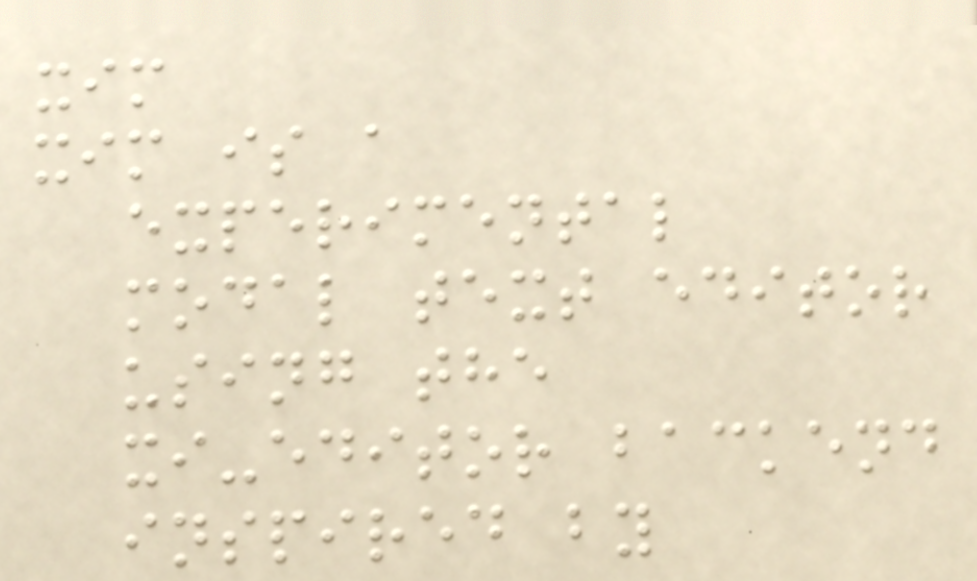xim
xim is a
experimental
modal text editor
using the
xi-editor backend
inspired by
